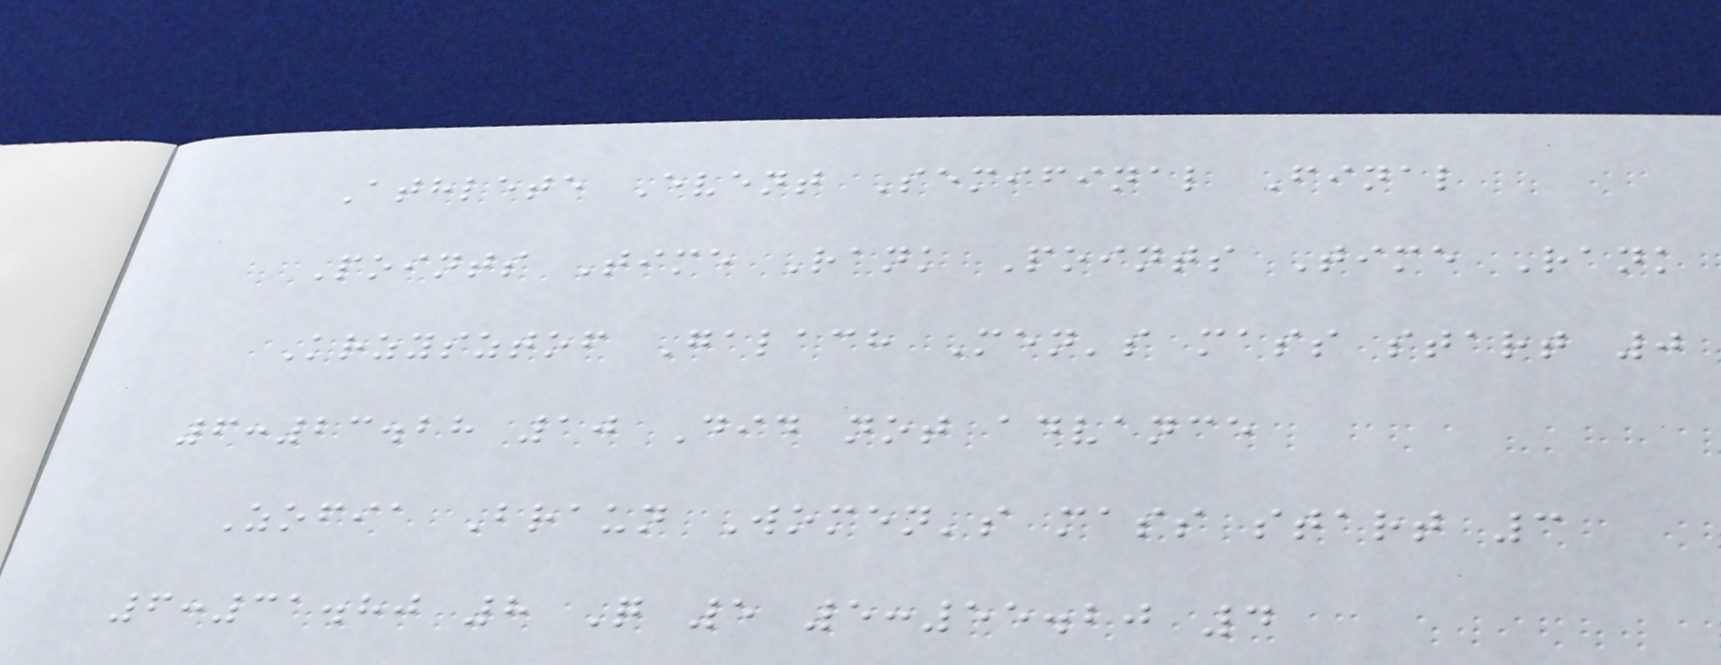Athlete Event Semifinal Final
Points Time Rank Points Time Rank
Krzysztof Galach Men's mass start 0
6:23.28 10 Did not advance
Zofia Braun Women's mass start 3
6:31.80 8 Q 5 5:55.20 4
